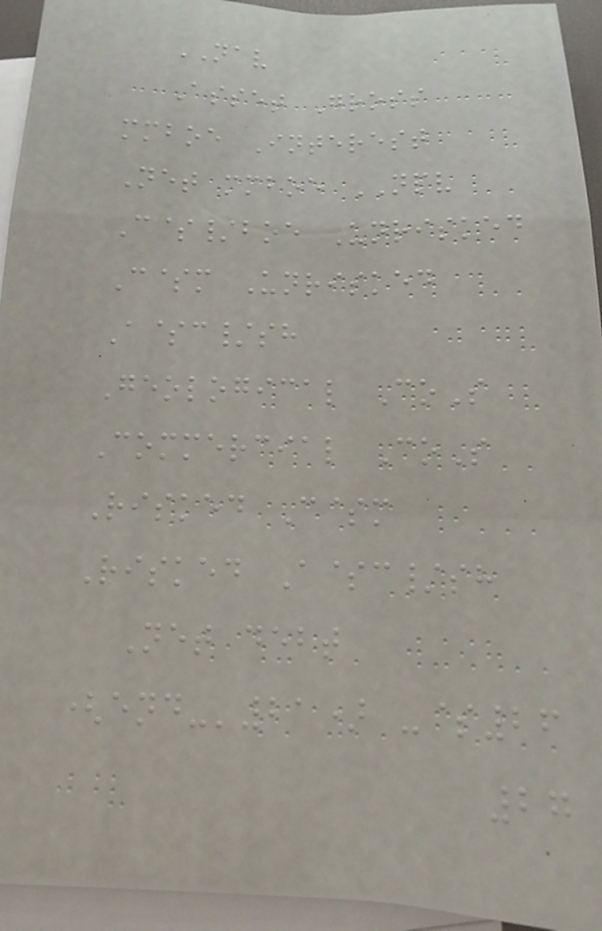NAV
Asset Gross
mmboe Interest
Net mmboe NPV
C$/boe Unrisked
C$m Unrisked
A$c/sh
Geological CoS
Commercial CoS
Risked C$m
Risked A$c/sh
Net debt
(end-'21) -$26
27
